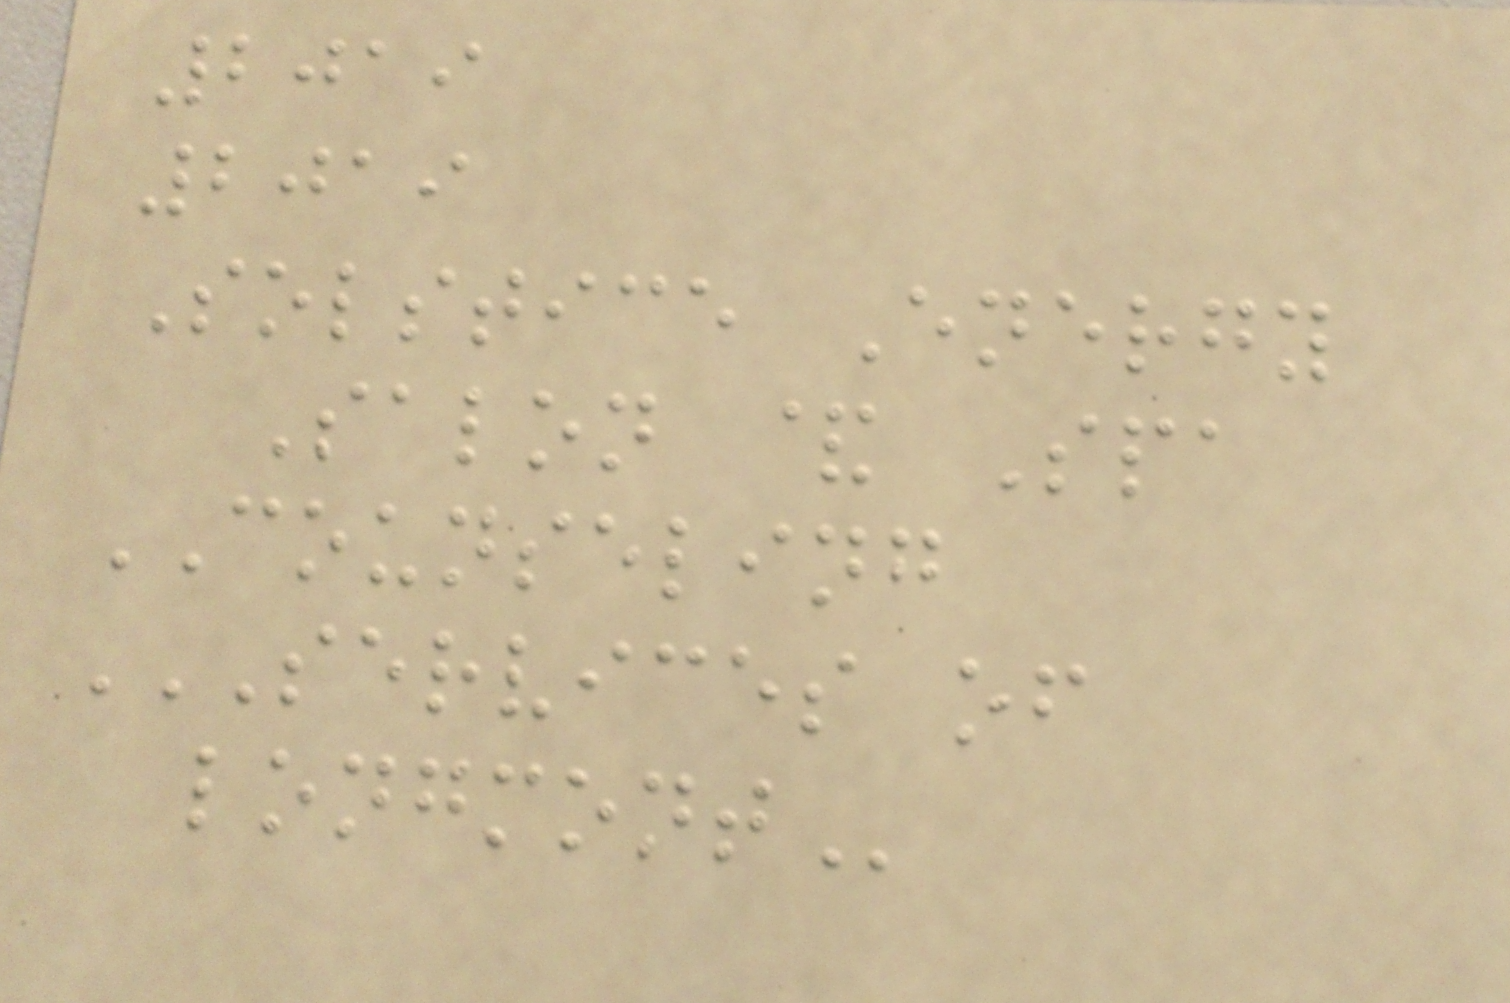2019
2019
Solstice Energy
Salon & Spa
COUNSELING
SERVICES OF
LONGMONT
